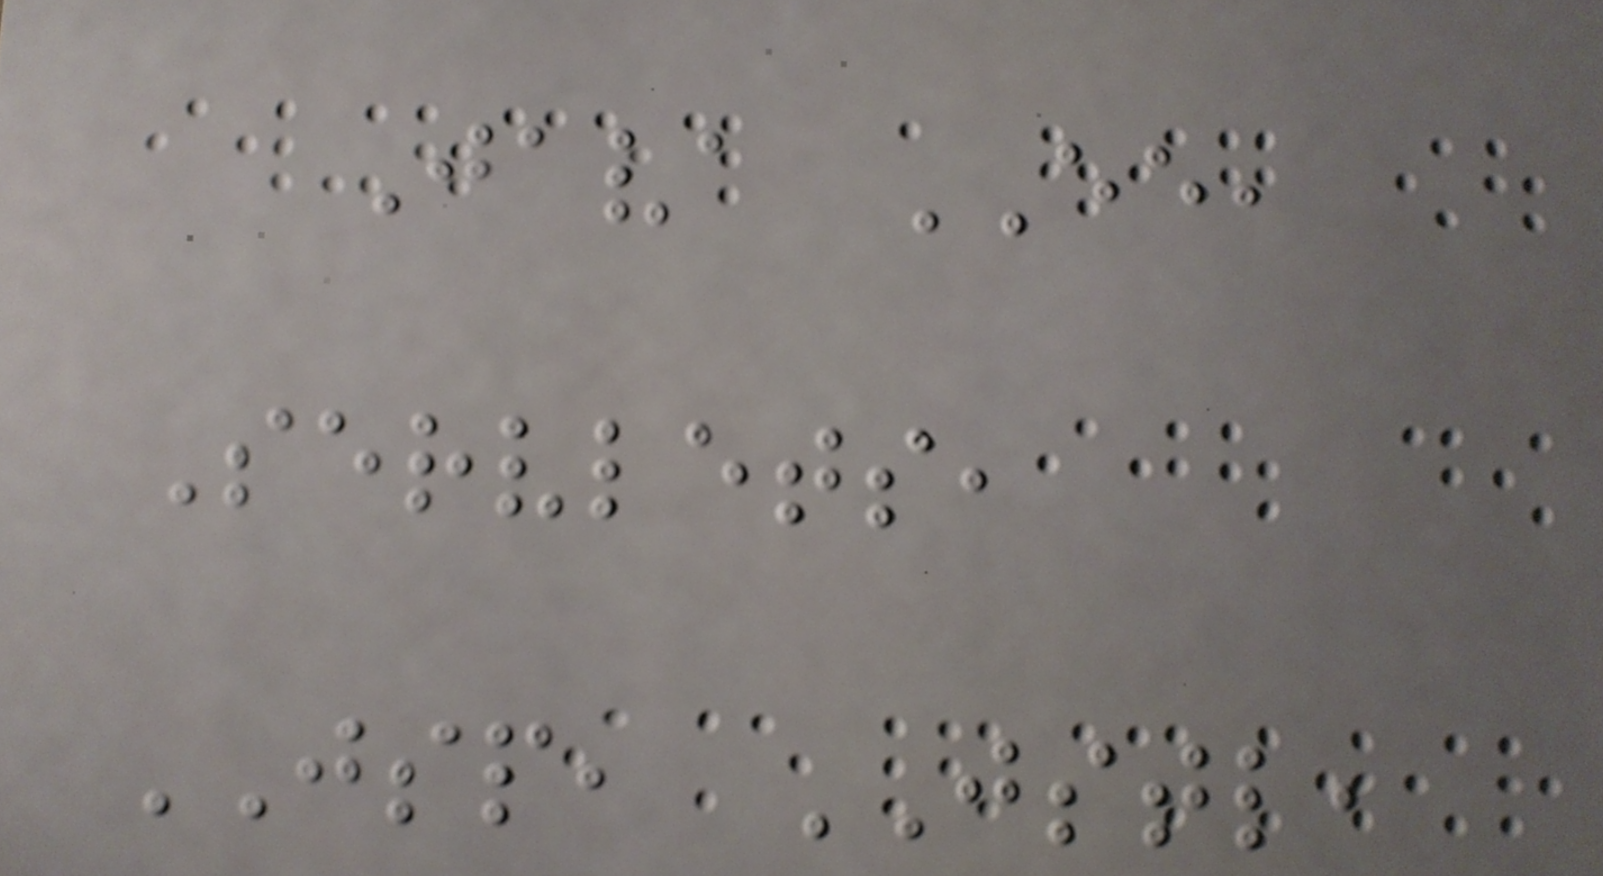Java EE,
Servlets,
JSP, JSTL,
